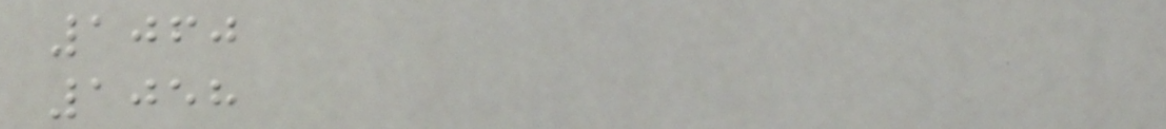1060
1058
